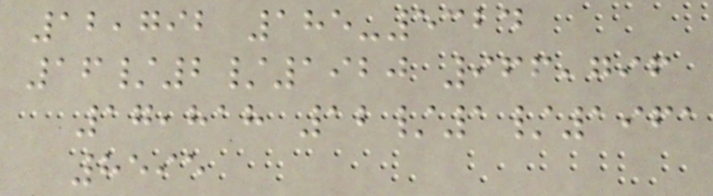12,792 185-5324
16/2/1920 966,796
17,818 12/1/1961
8595
